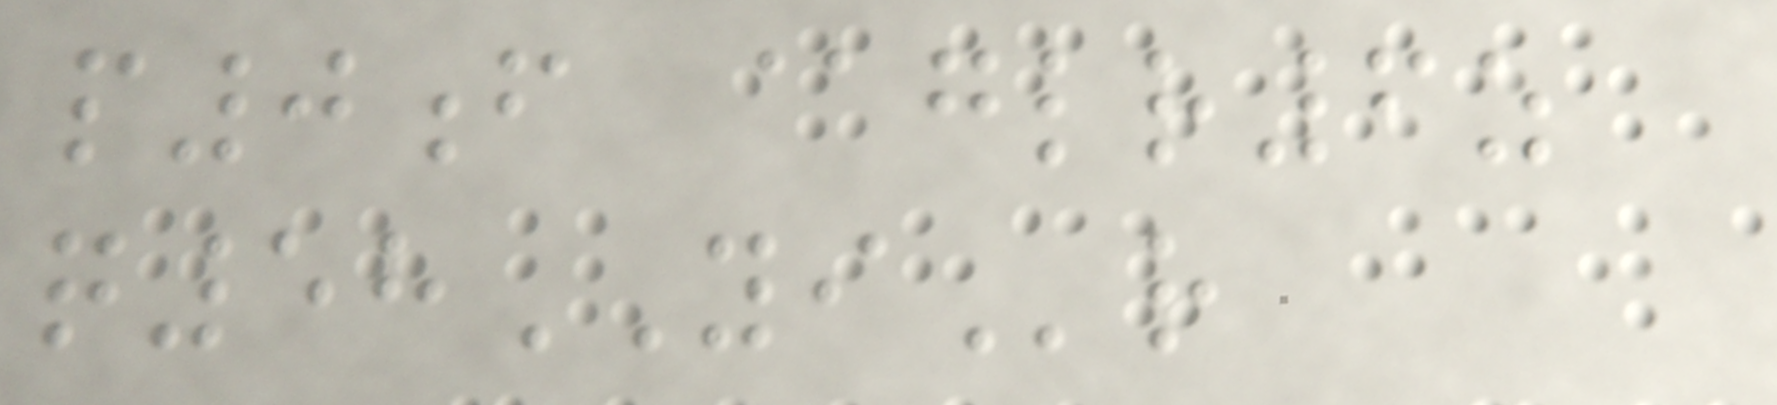p0f @glr6z
q58YIr
